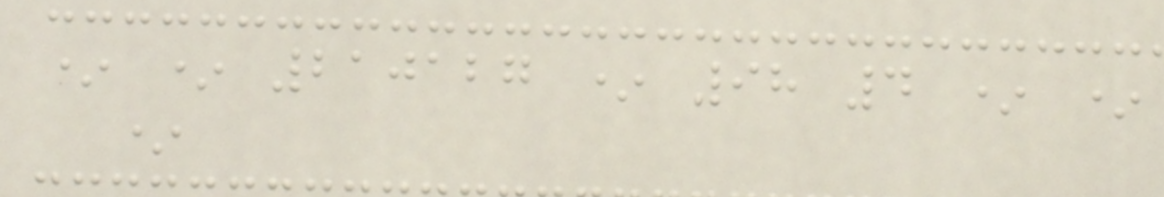* * 210127 * 98 4 * *
*
